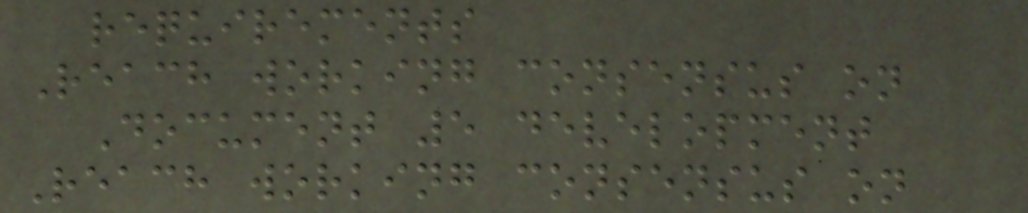requirements
Reach working consensus on
Document 5 development
Reach working consensus on
